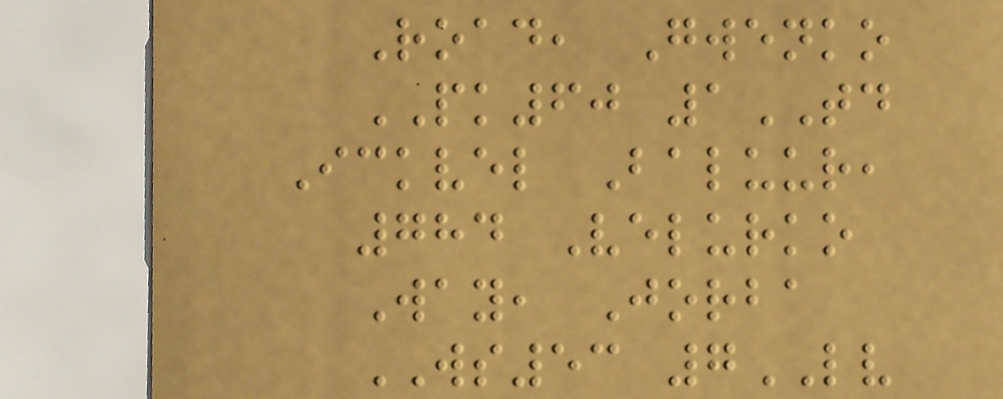Road, Gwenko
PK60 1TD
Ickvel Baluur,
784 Velurko
Way, Jorba
WS53 7LV
